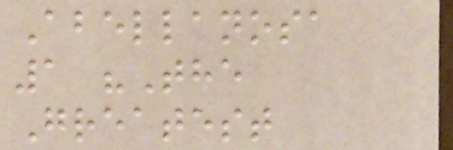Abellanosa
1 "The
Greatest
